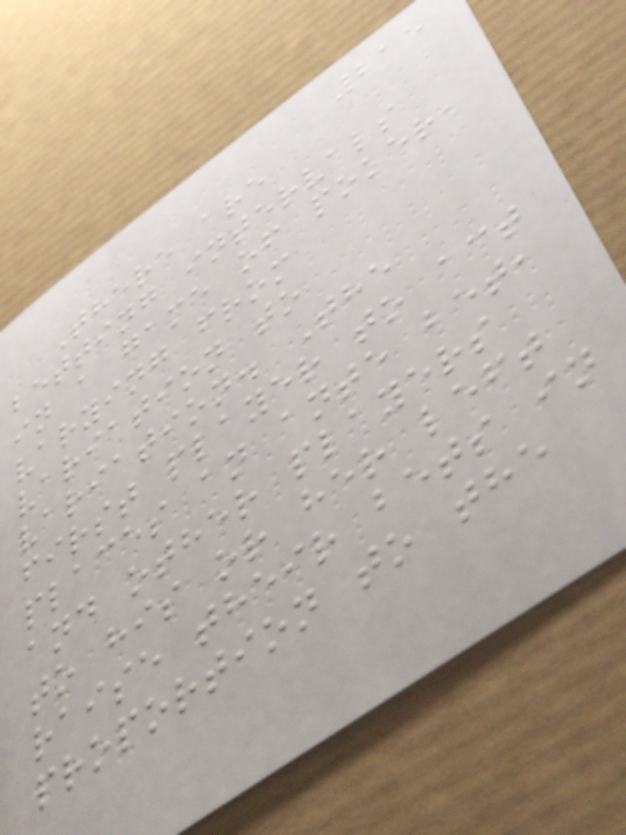215
There are
betting intervals
in a game of poker,
varying from
variation to
variation. The
first player to act
places an ante bet,
and other players
to his or her left
raise their bets in
proportion to the
